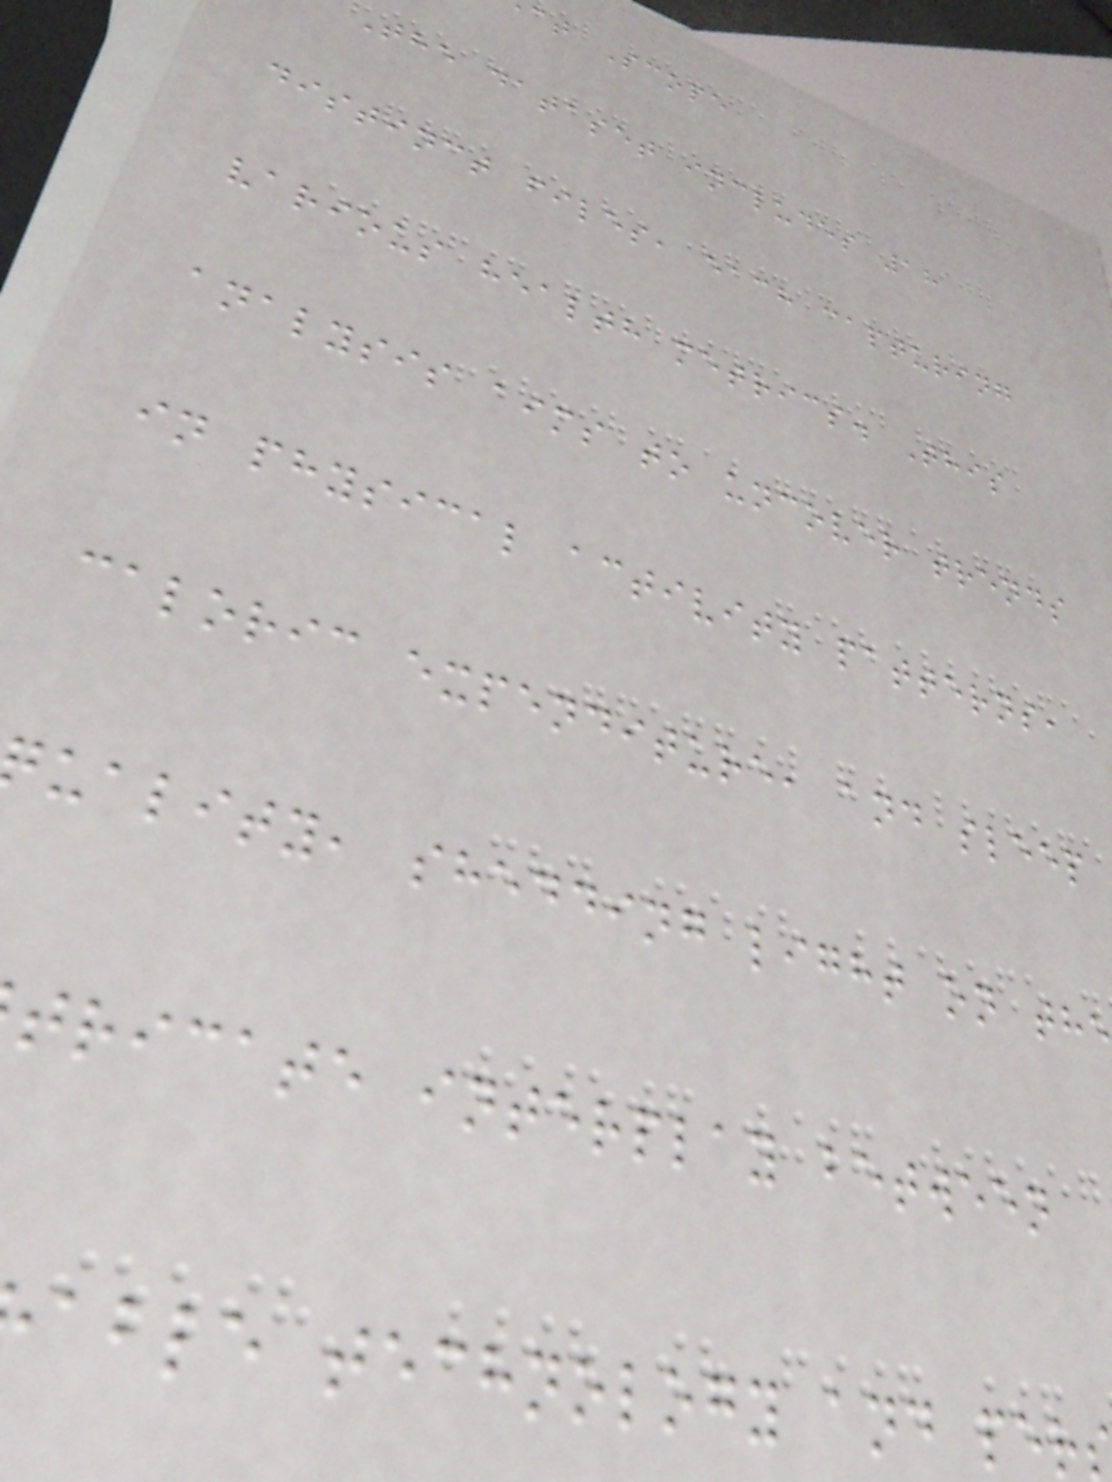ct Scope
The dataset includes 18
distinct files, each capturing
various health metrics. This
analysis aims to uncover trends
in physical activity patterns,
caloric expenditure, and sleep
uality, shedding light on th
tricate interplay between
able technology and per
